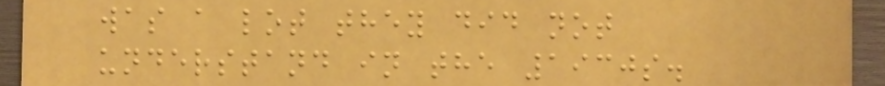was a lot they did not
understand in the 1930s.
